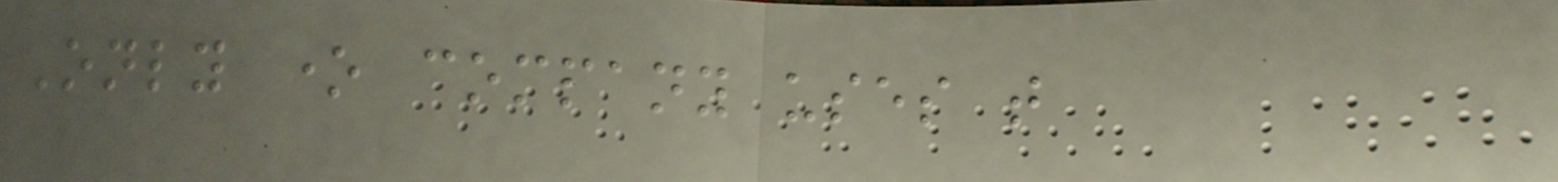Only one company uses that
